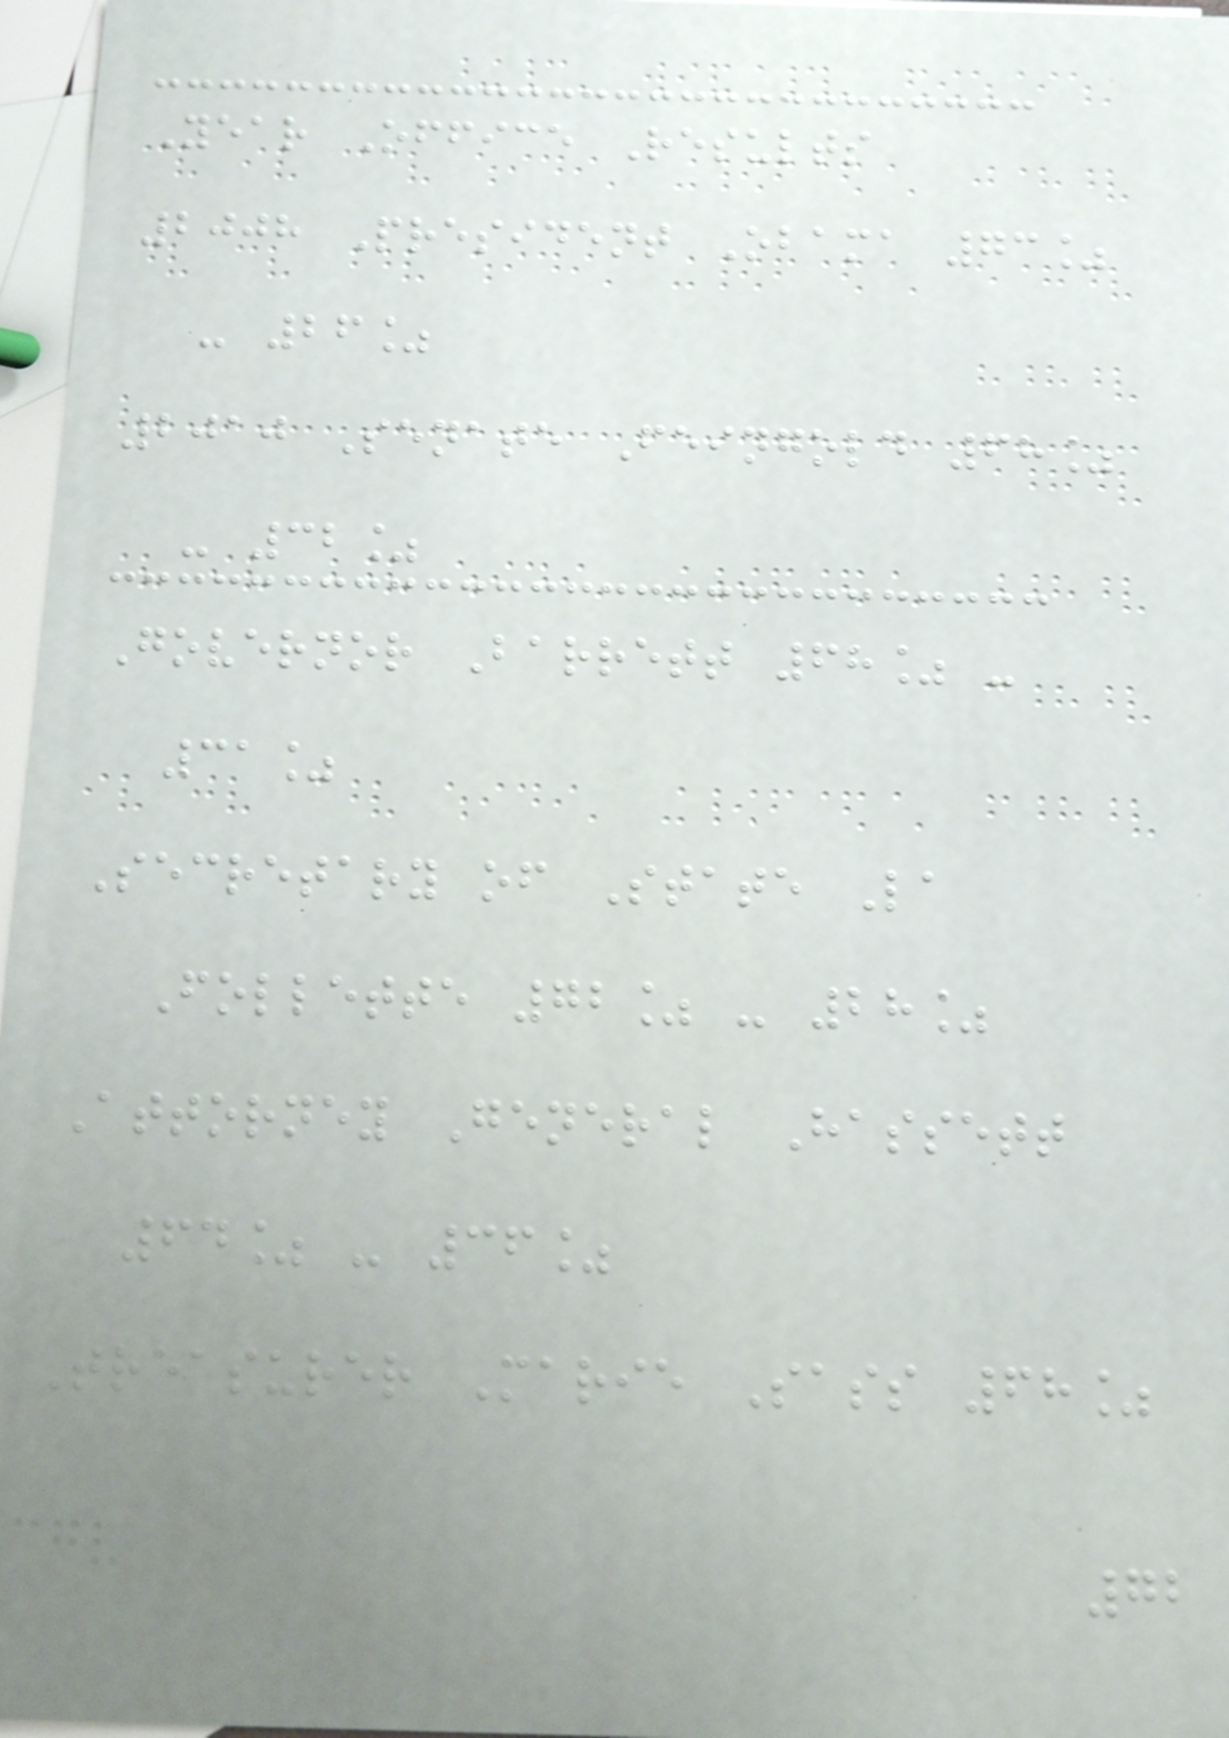Year Office Results
2008 President Obama 73%
- 26%
2010 Senate Feingold 68%
- 32%
Governor Barrett 68% -
31%
Secretary of State La
Follette 72% - 28%
Attorney General Hassett
64% - 36%
Treasurer Marie Sass 68%
72
